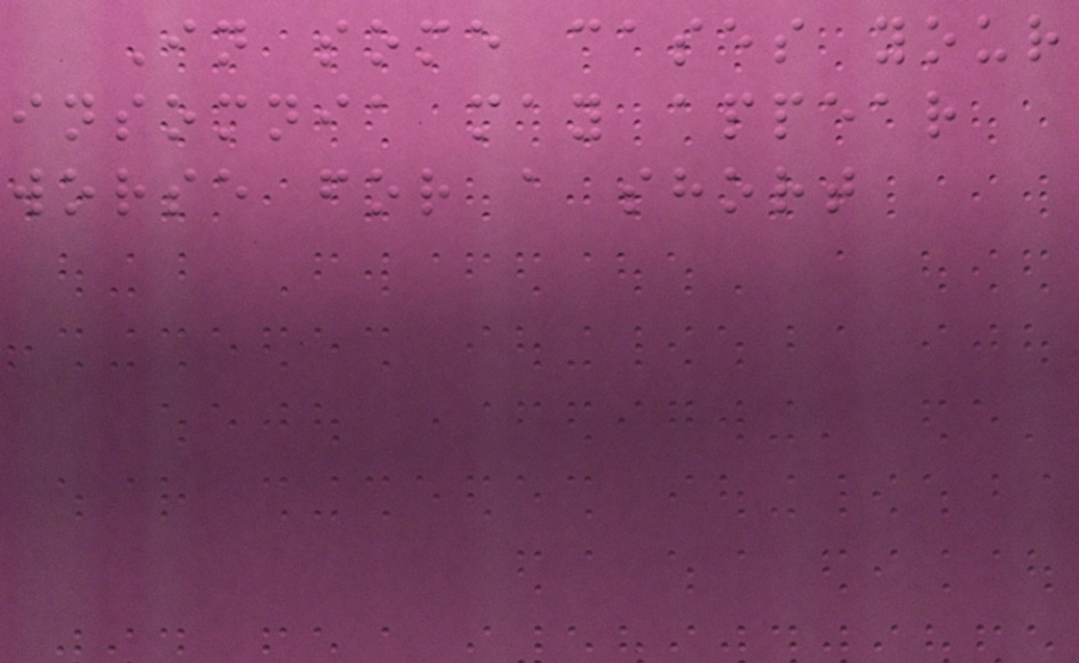In some cases your
insomnia may appear
worse for a short
